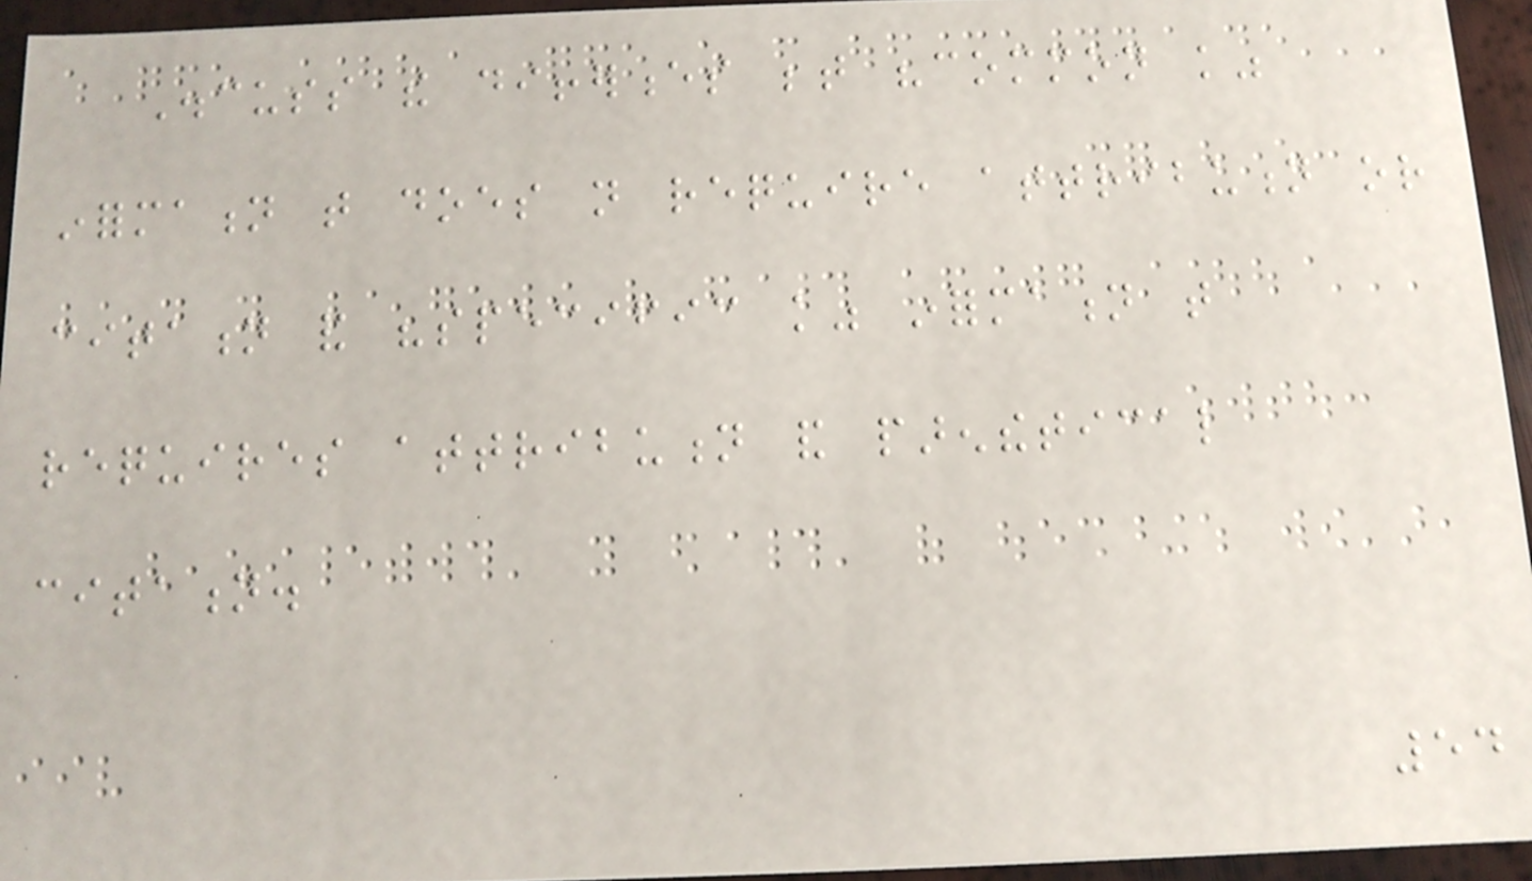Discuss the differences between "common knowledge"
information that does not require attribution or
citation and "specific knowledge" information that
requires attribution and parenthetical
citation.
54
